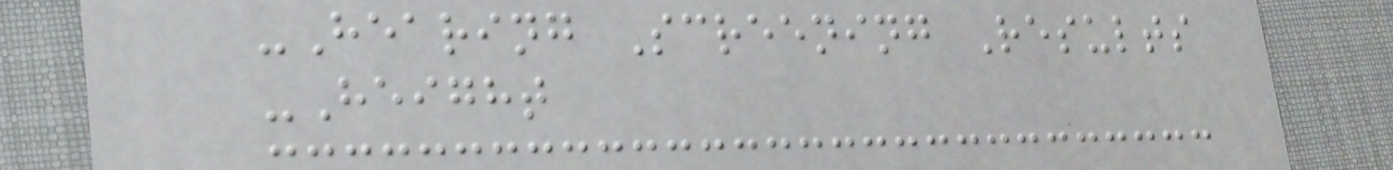-Hearing Screening Results
-Height
